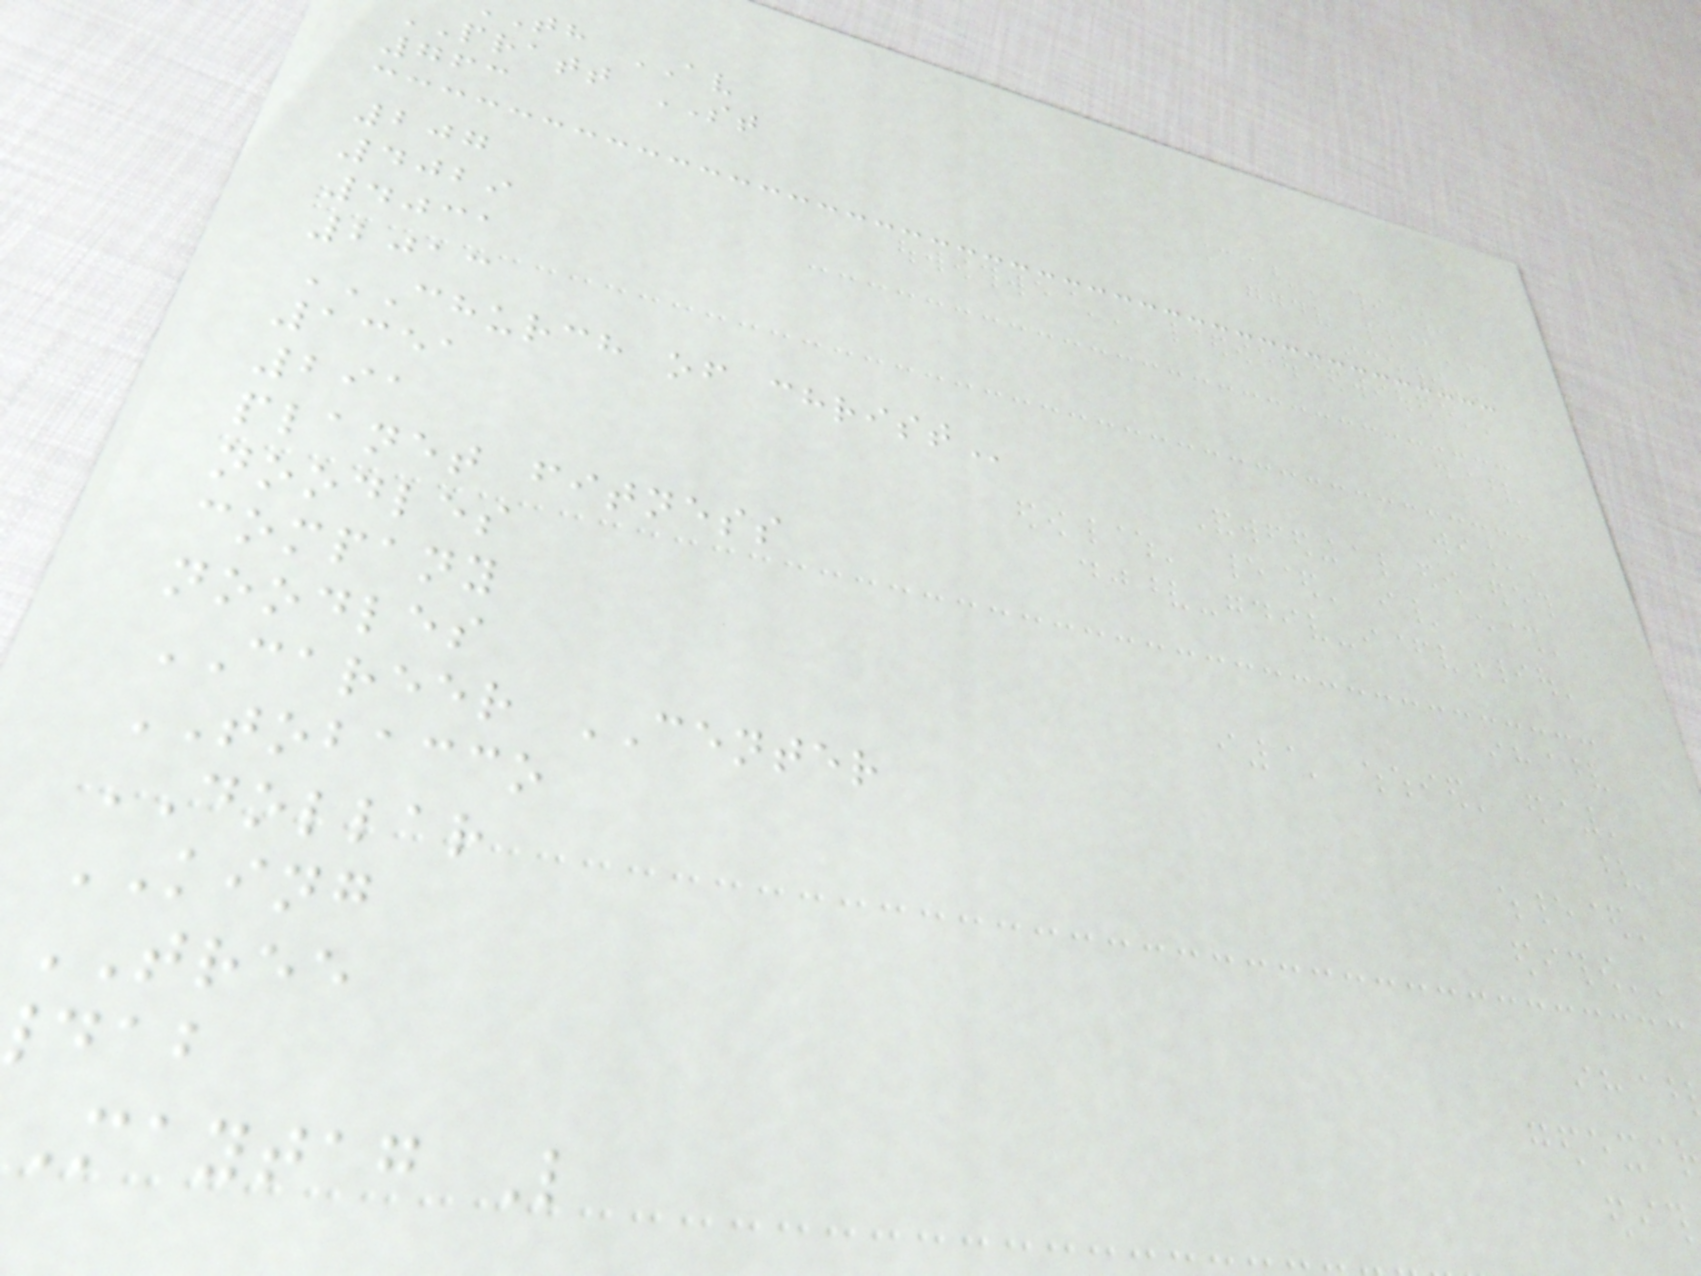th AV
pratt ST
763
207
4029
4031
2013
CHURCH OF CHRIST
1351
291
planet fitness
noodles
company
noodles
CAREER CENTER
TOBACCO
DOLLAR
KING
TREE
maytag L
